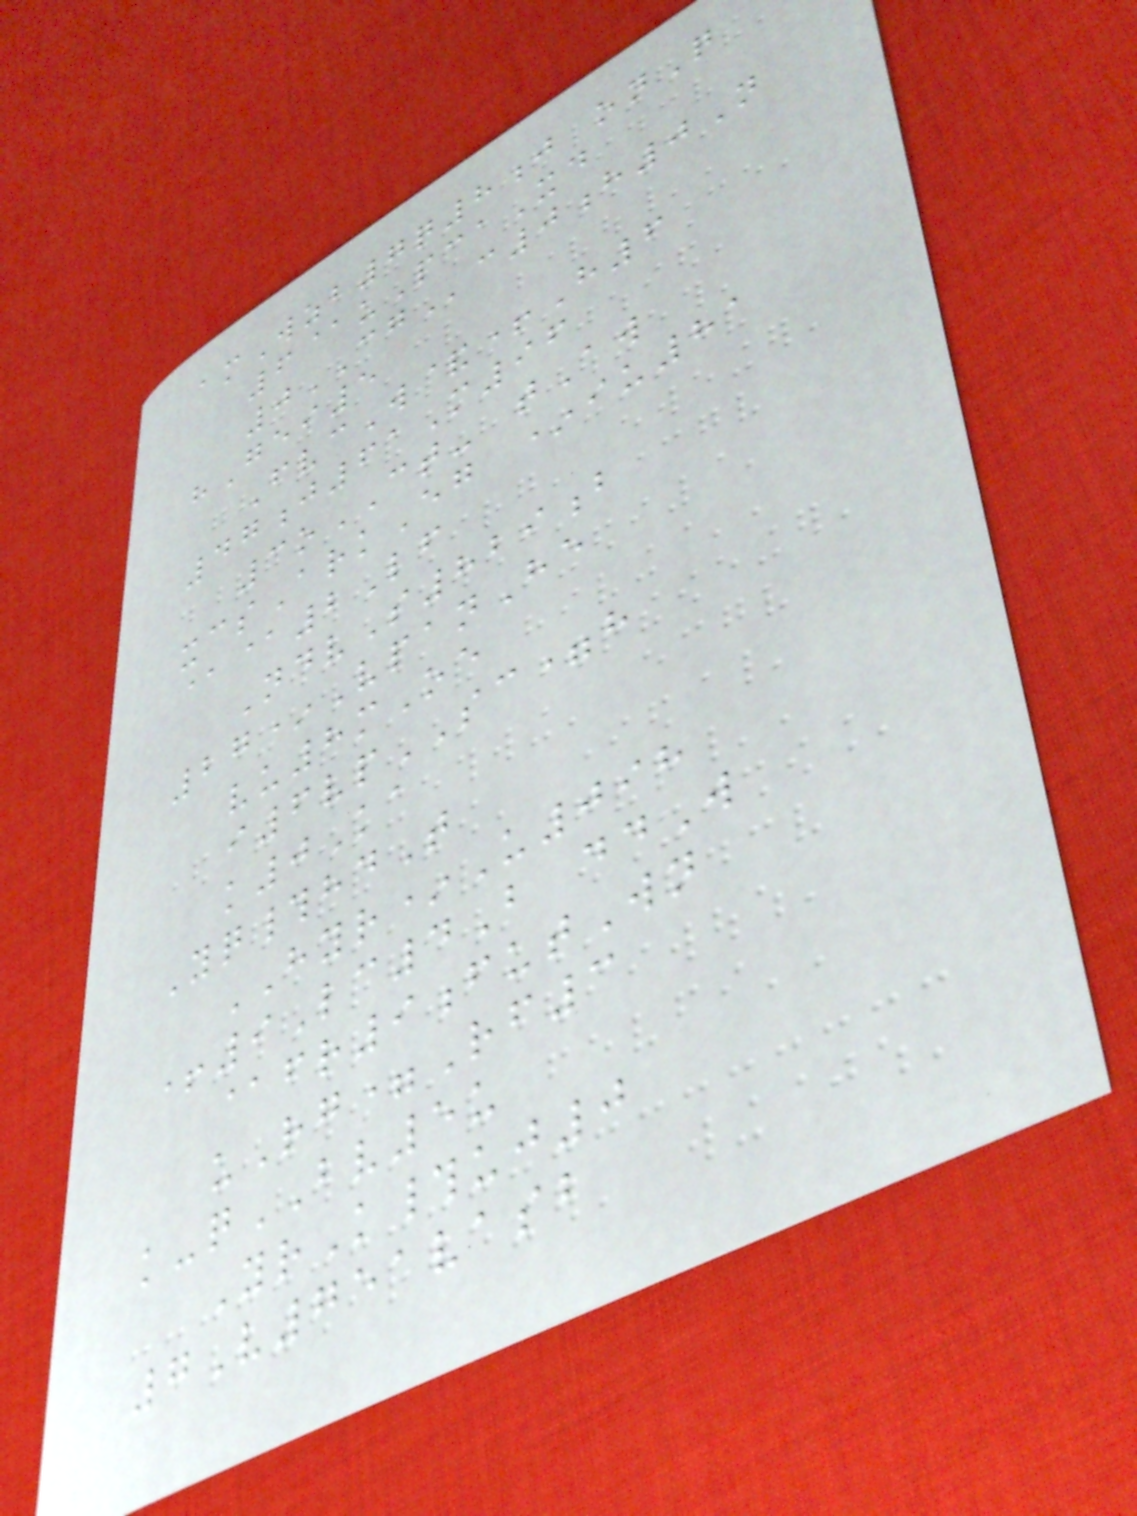amWzb7q8j onQ
6@uPcaXd
0CGc0h0N
hGei5
FvcW&+H6
47j61M96
3oCT- tAw
xcsArkEg *iu81
@@2Lf
NdvS829b
27*VpanHe
vu8mOe
i6vpSC=h
k0Ka
Yq#hdT
HYR*U098
+9Lc4B ddW
@fr9futWn
uRg=Rf3
k-qBV5u
YrK#uj0
7V751vasb
